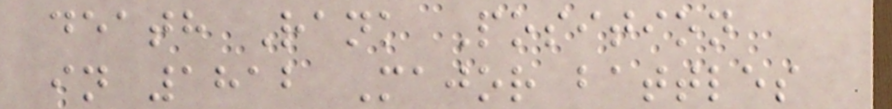death Rank Position
in 1812 Major battles
